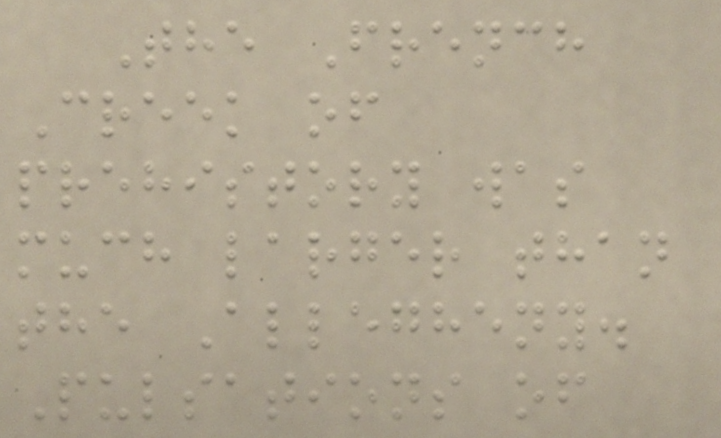The French
Creek of
prehistory was
much larger than
the Allegheny.
Pulsations of
